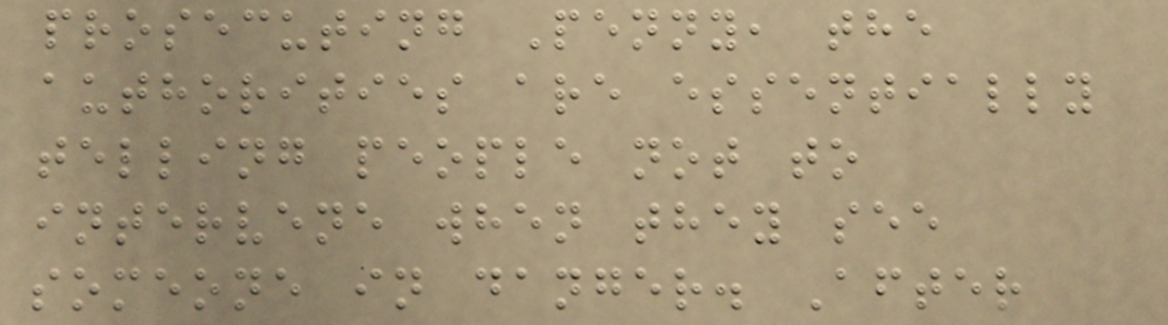prosecuting Penny, the
authorities are essentially
telling people not to
intervene when they see
someone in danger. After
